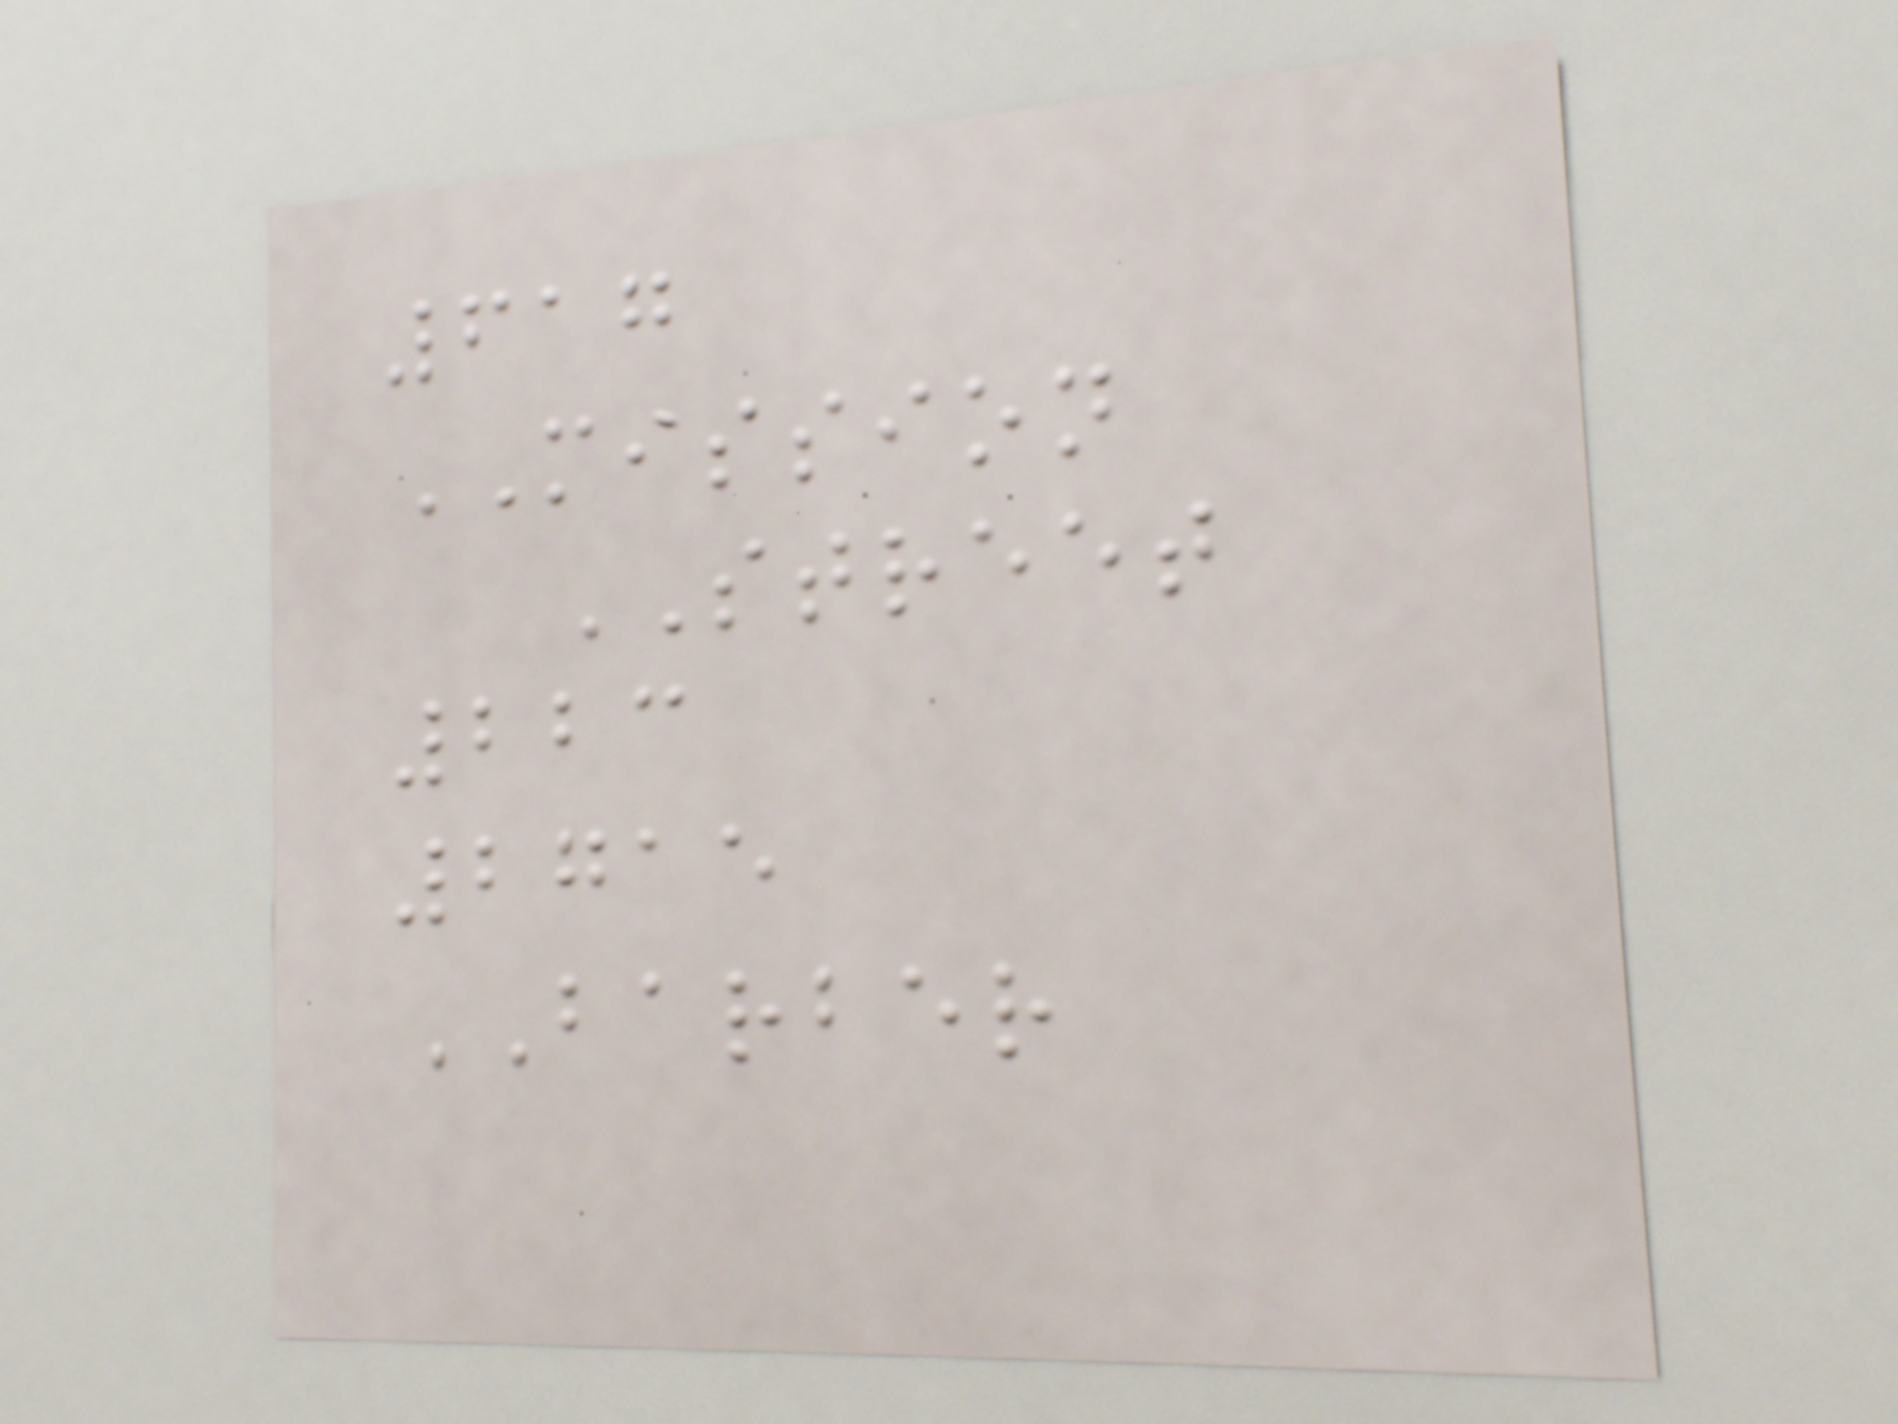617
MISSION
STREET
223
2715
BARBER
